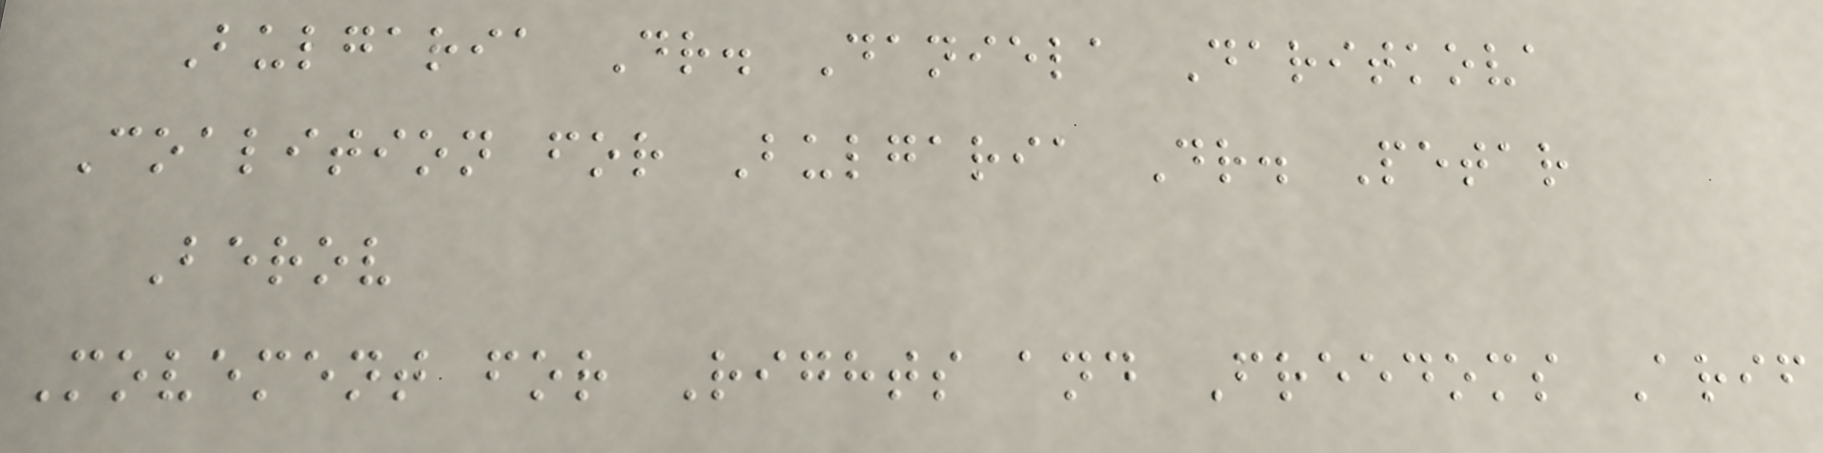Bulgaria Dr. Daniela Daritkova
Coalition for Bulgaria Dr. Petar
Berov
Movement for Rights and Freedoms Arif
